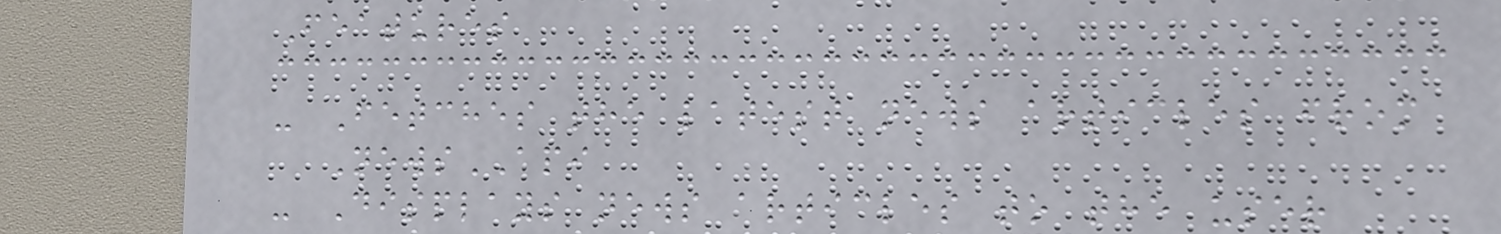Features
- Fetches the latest news articles from
NewsAPI
- Displays news articles to the user
